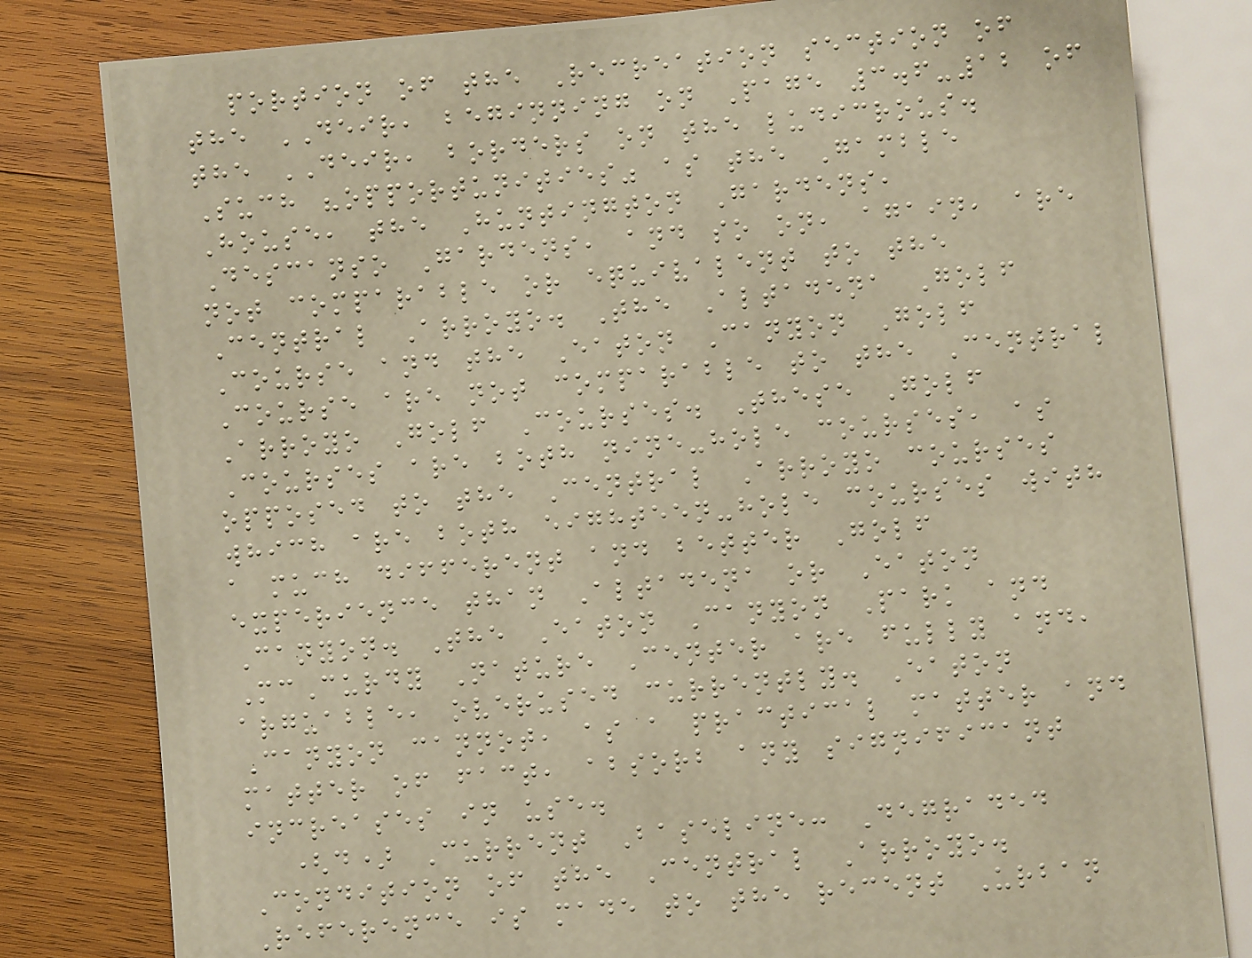portion of the Recreation section of
the DEIR, beginning on Page 3.6-12 of
the DEIR, borders on the ludicrous.
Such "opportunities" as the Gamble
House, the Huntington Gardens,
Descanso Gardens, and so on, again, are
not comparable or equivalent to the
Central Arroyo. The Altadena Golf
Course and the Eaton Canyon Golf
Course are not comparable to the Central
Arroyo Golf Courses. These Golf
Courses are both nine-hole courses, as
opposed to the Central Arroyo courses
which are both eighteen-hole courses with
a much different and better Golf
experience than Altadena or Eaton
Canyon. The Eaton Canyon Park and
McCurdy Nature Center are fully and,
arguable, overused currently. Eaton
Canyon cannot, as a practical matter and
matter of fact, absorb any significant
increases in use.
(d) Current Baseline: Degraded
Condition of the Central Arroyo.
Reference is made to the recent Urban
